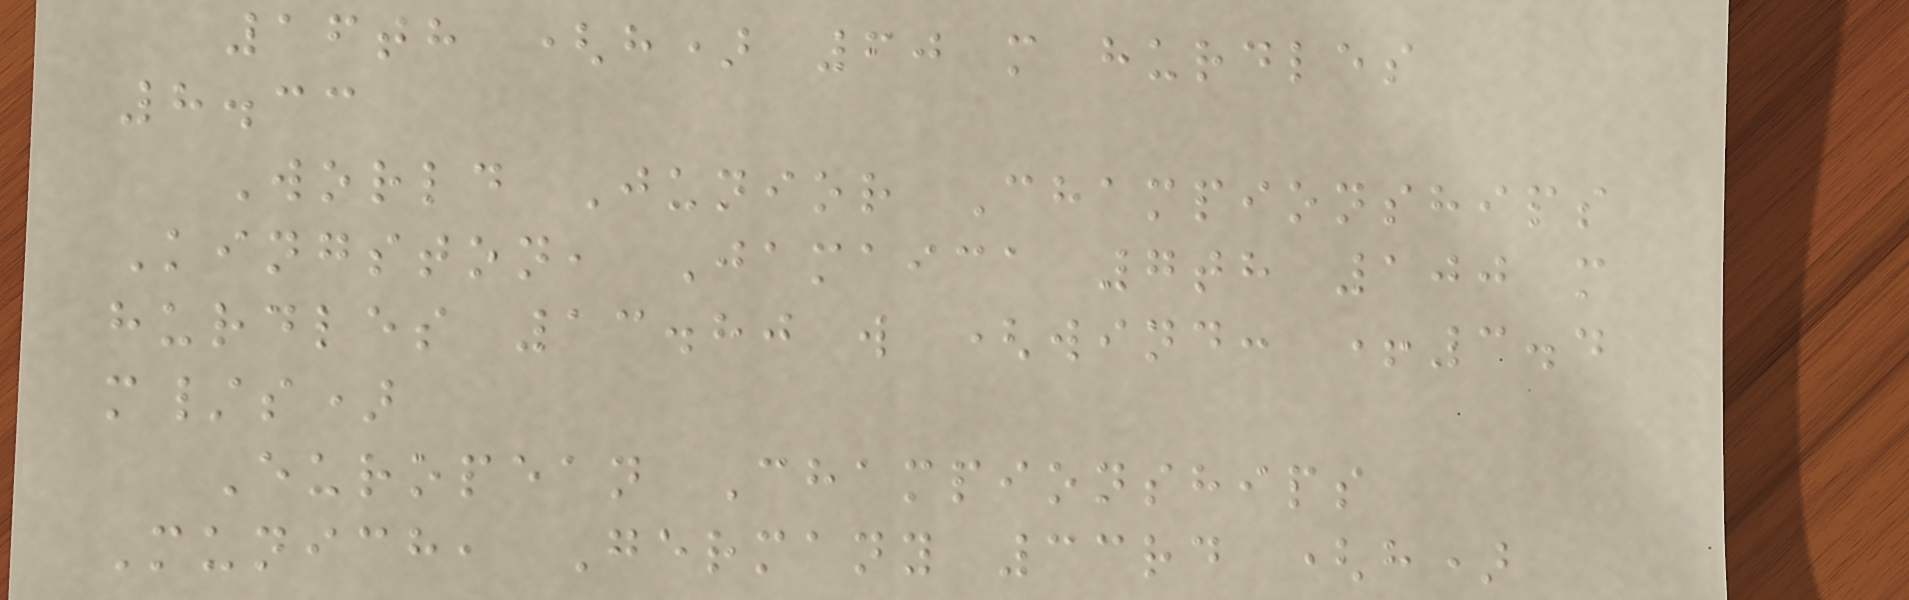16th (h) 60 m hurdles
8.33
World Junior Championships
Kingston, Jamaica 7th 100 m
hurdles 13.80 w (wind: +3.4
m/s)
European Championships
Munich, Germany 33rd (h)
